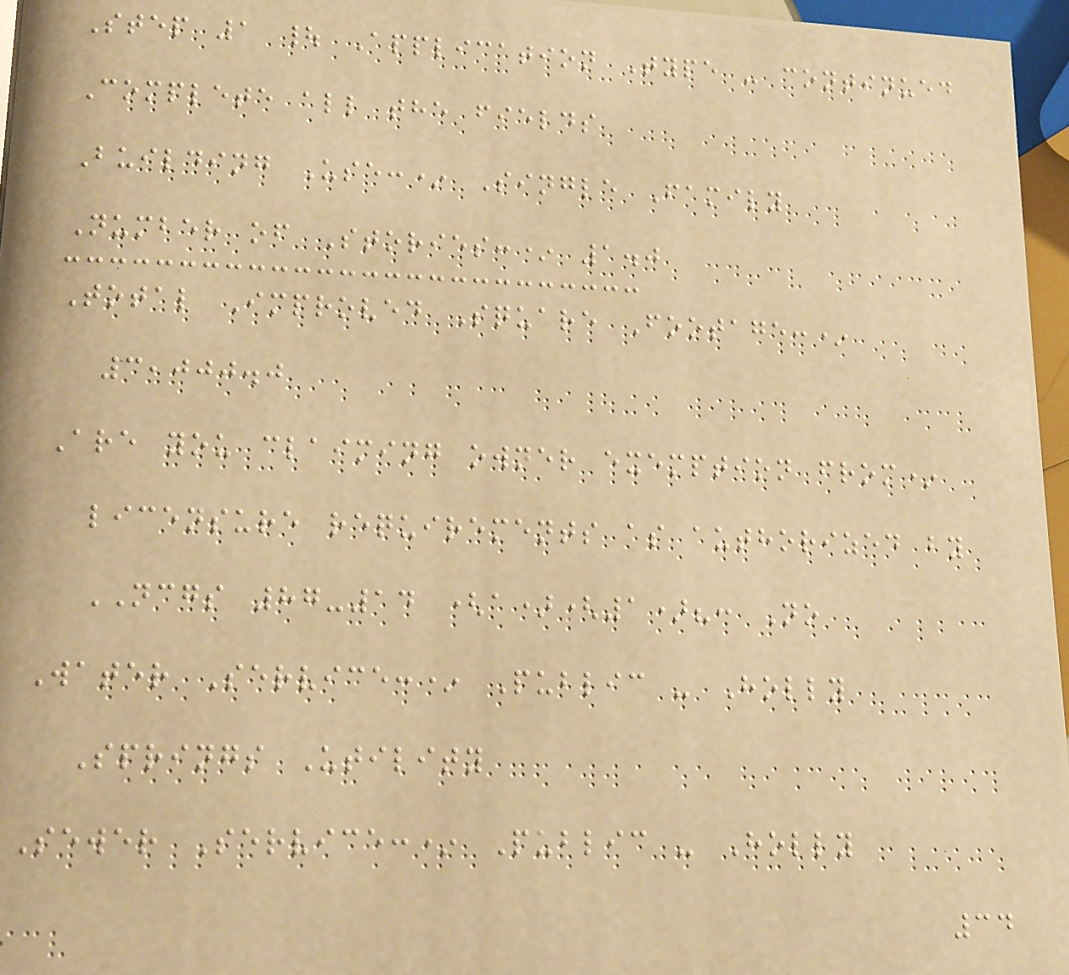Step 1 | Application Type - continued
Complete all the fields
Building Use:* Single Family
Number of Stories:* 1.0
Total Improved Square Footage:*
3,000.0
Are you claiming owner exemption from*
licensure requirements as authorized by
NCGS 87-14 (a)(1)?: No
Water Service:* Public - Holly
Springs Utility
Sewer Service:* Public - Holly
34
